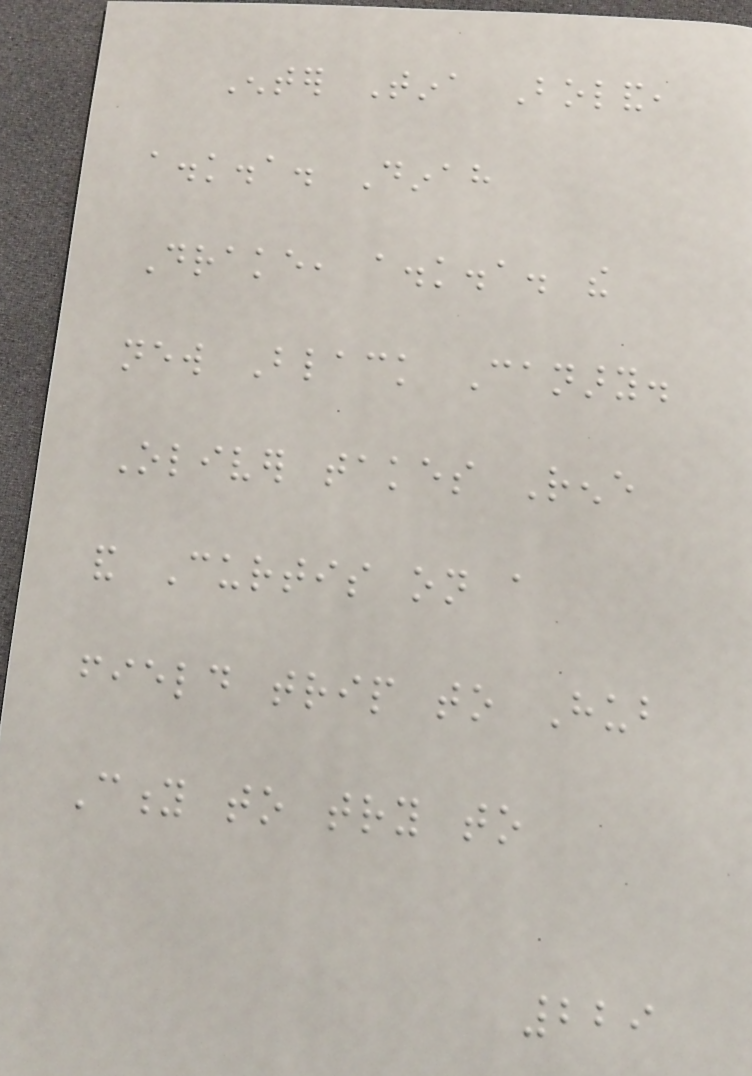Enter Tina Boland,
a.k.a. Dinah
Drake, a.k.a. the
new Black Canary.
Oliver takes Rene
and Curtis on a
field trip to Hub
City to try to
229
